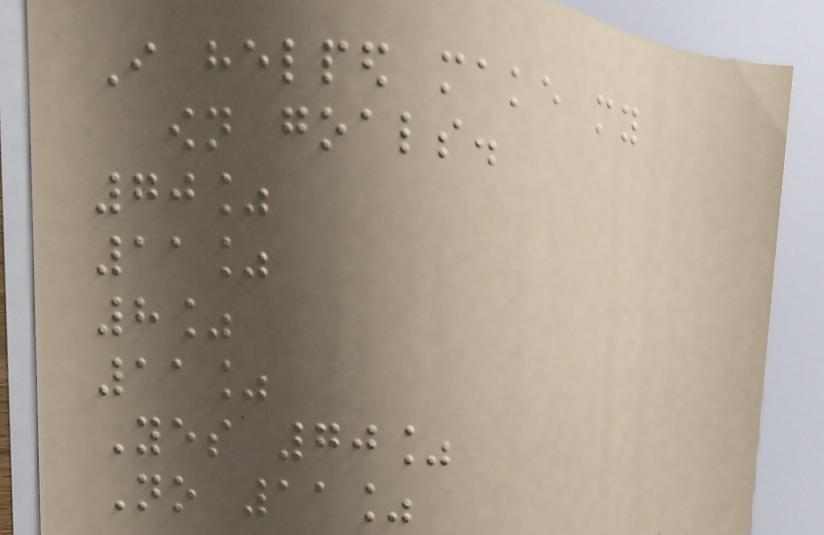I helped make my
own goals.
70%
11%
8%
11%
Yes 70%
No 11%
